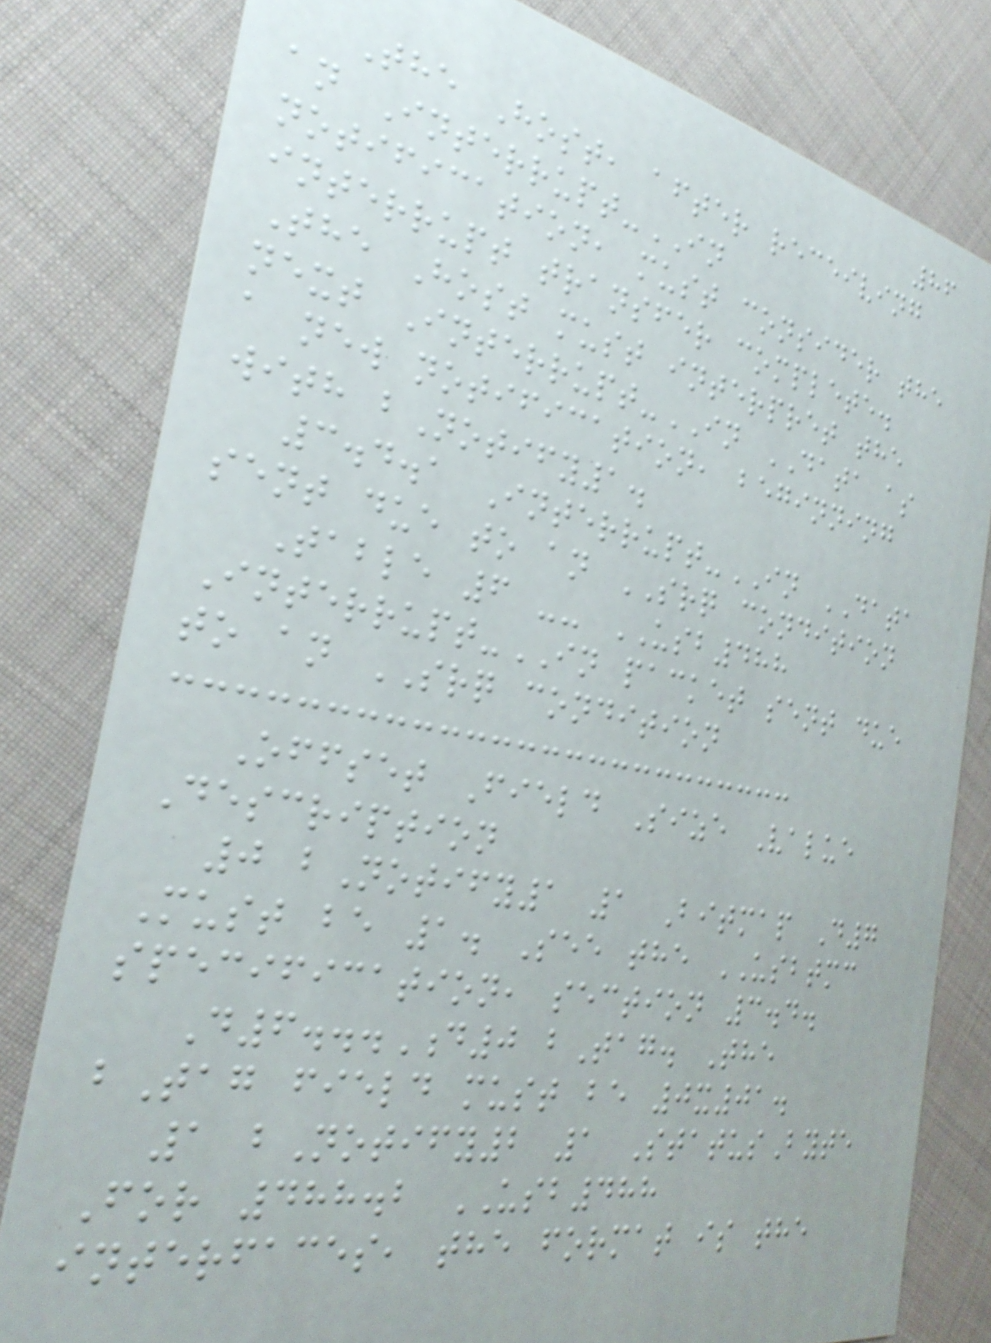86
The Host, after receiving
an Interrupt-IN
notification, must consider the
interrupt transfer complete.
The Host must interpret the
next Interrupt-IN DATA as
a new notification, beginning
with bNotify1.
3.4.1 Interrupt-IN DATA
sent due to an SRQ condition
Table 6 -- USB488
Interrupt-IN packet sent due
to an SRQ condition
Offset Field Size Value
Description
0 bNotify1 1 Bitmap D7
Must be 1. See the USBTMC
specification, section 3.4.
D6...D0 bTag. The
bTag field must be 0x01.
1 bNotify2 1 StatusByte
For 488.2 USB488
interfaces, the format is the
